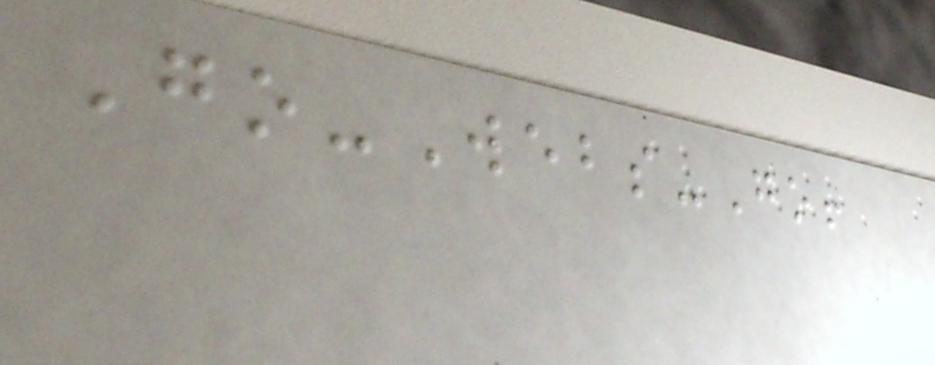Go-Webs-Go!
